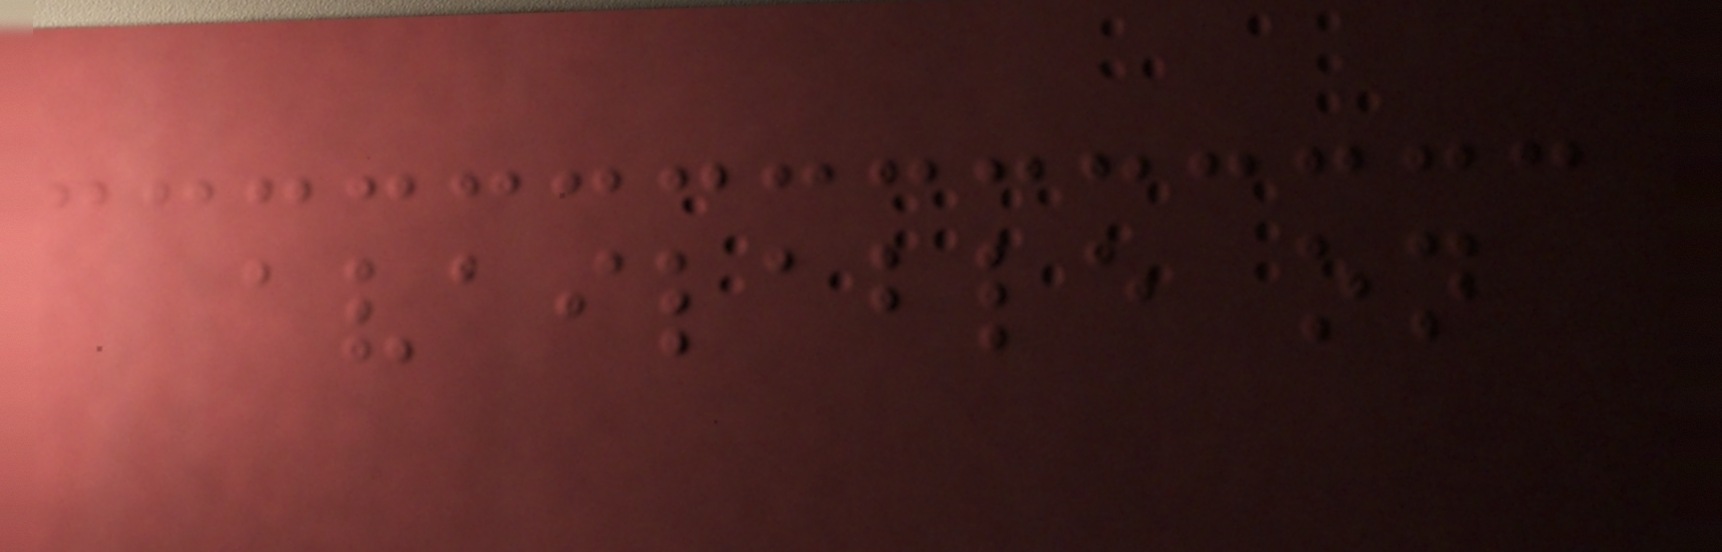available on
